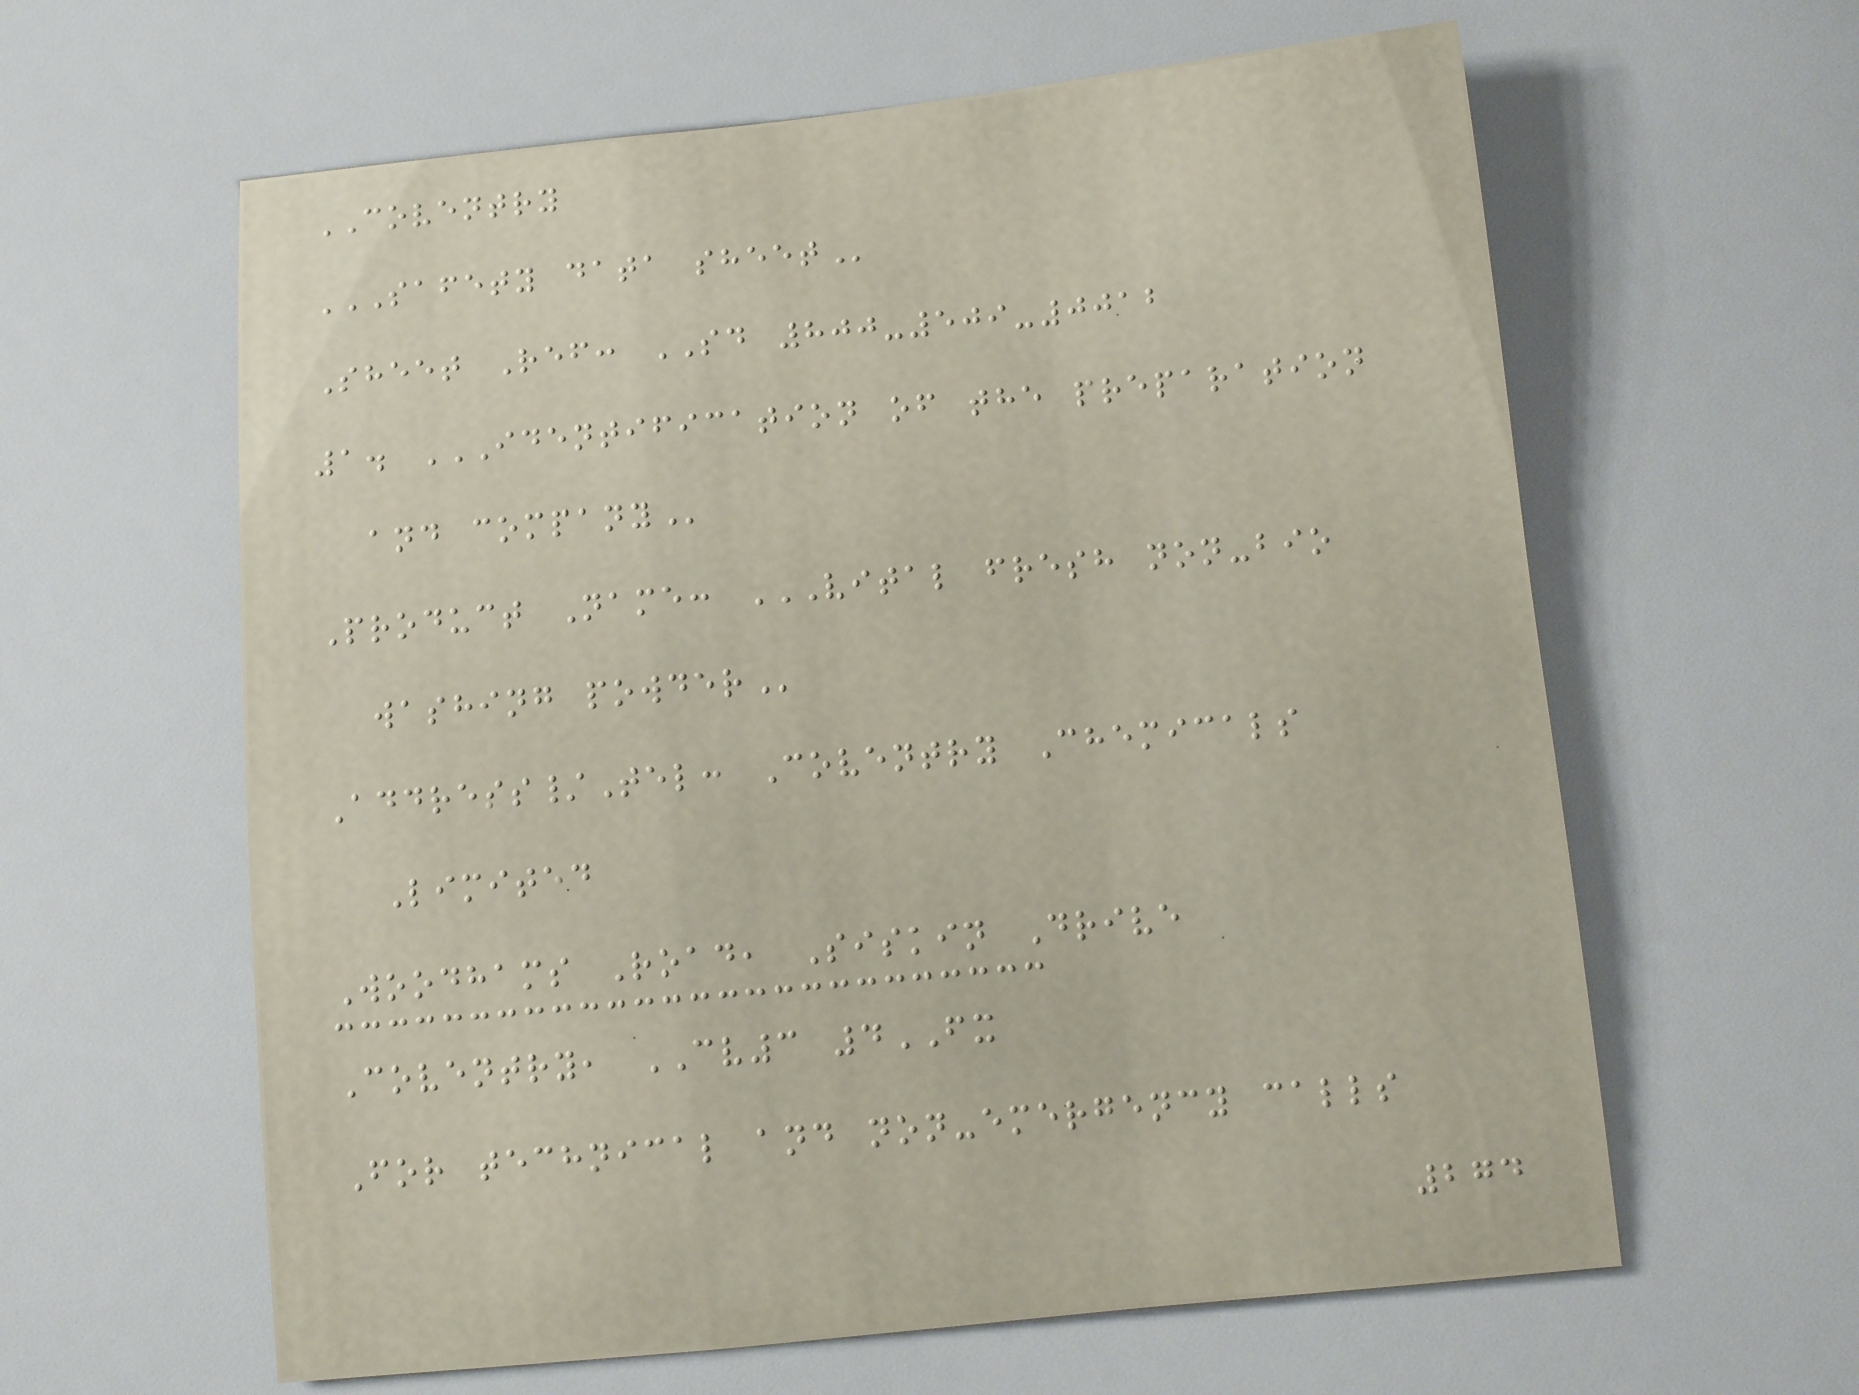COVENTRY
SAFETY DATA SHEET
Sheet Ref: SD 800-509-0012
1. IDENTIFICATION OF THE PREPARATION
AND COMPANY
Product Name: VITAL FRESH NON-BIO
WASHING POWDER
Address/Tel: Coventry Chemicals
Limited
Woodhams Road, Siskin Drive
Coventry, CV3 4FX
For technical and non-emergency calls
274
